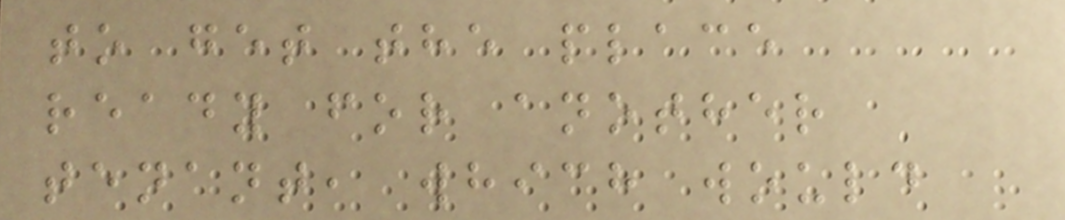to get the place
ready for another
tenant, which would
